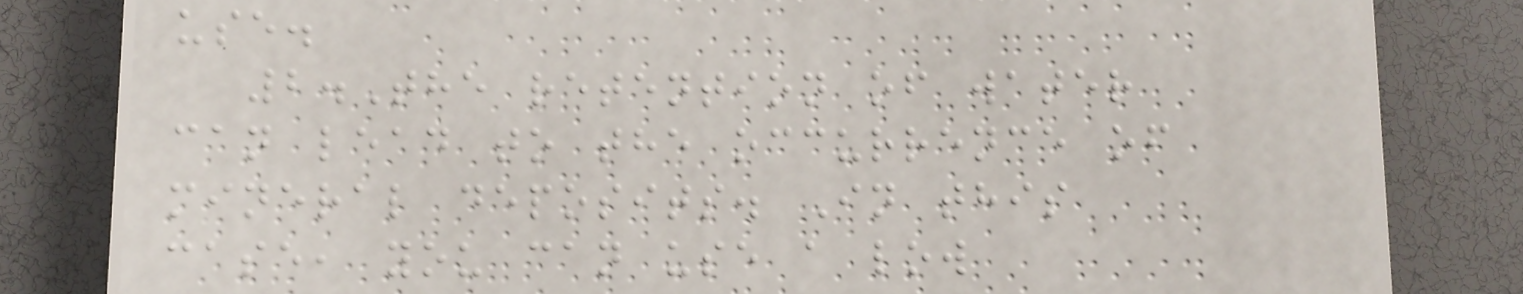use.
2.The retention of water
can lead to the occurrence of
mineral deposits. In this
case, you can use a low
